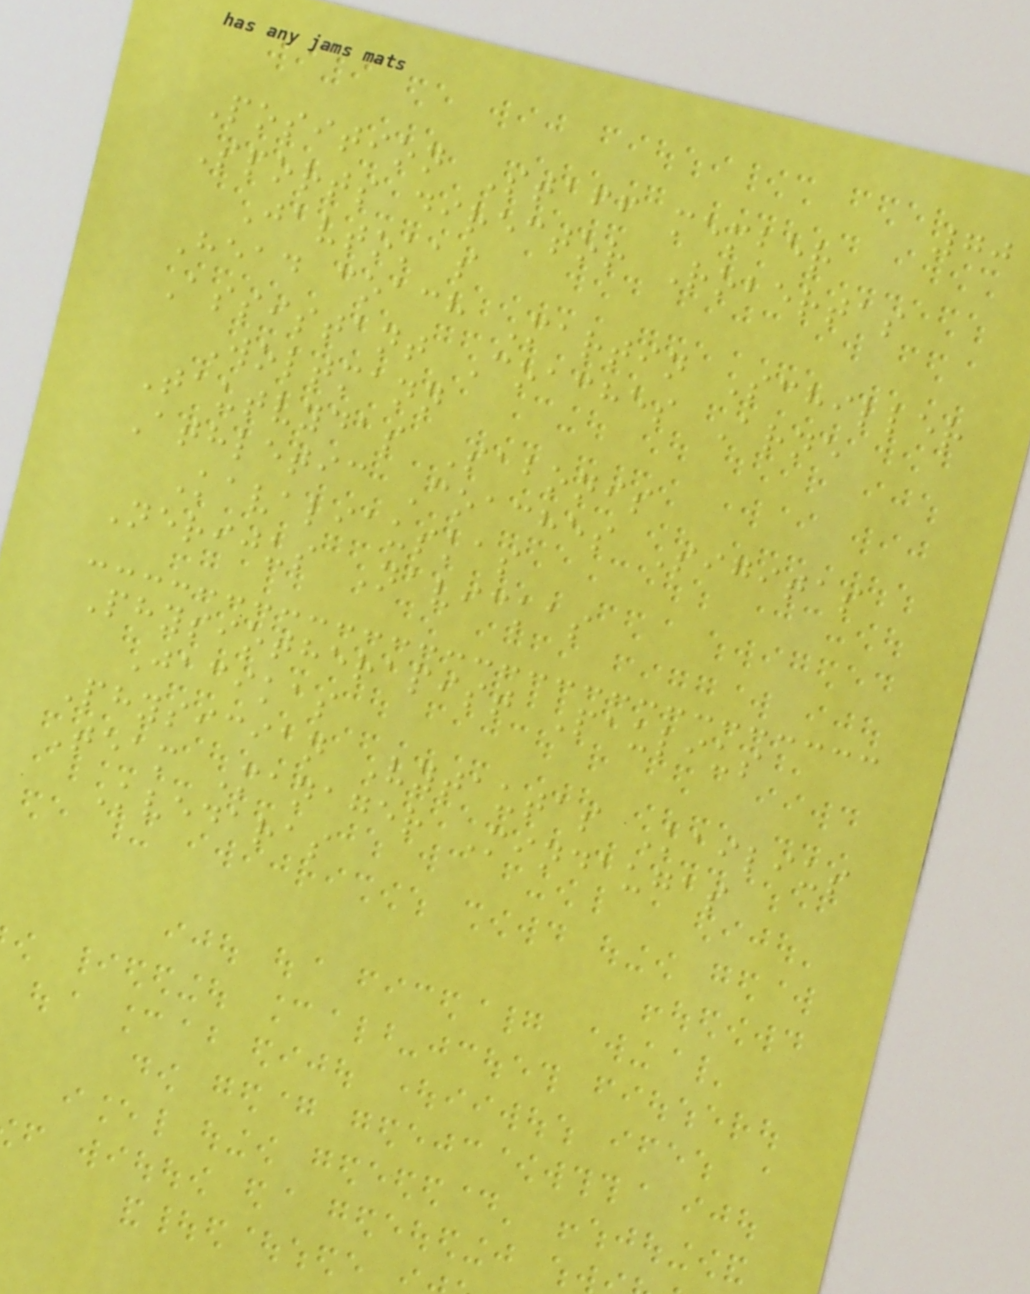70
Position Staff member
Sports director Robertas
Javtokas
Head coach Martin Schiller
Assistant Coaches Arne
Woltmann
Tautvydas Sabonis
Athletic Coaches Sigitas
Kavaliauskas
Nerijus Navickas
Physiotherapist Paulius
Jacikas
Physician Vytautas Kailius
Team Manager Mindaugas
Kvedaras
